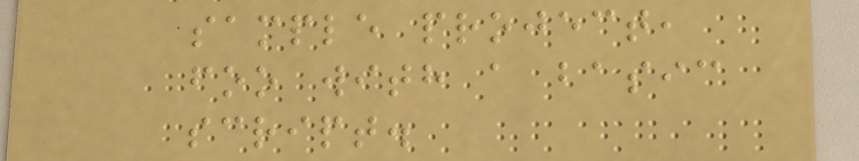sample project,
foo with a basic
script.
